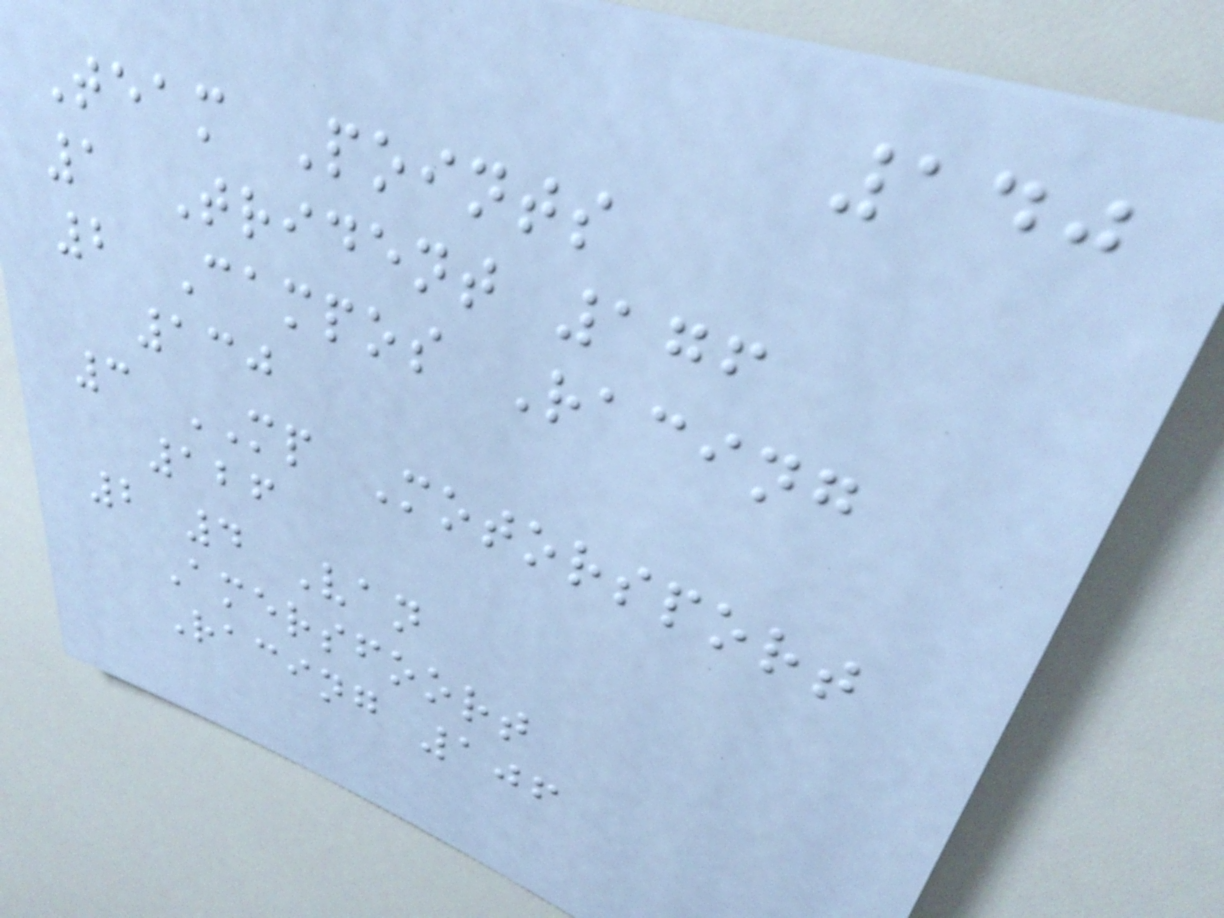140
Team Points
1 Trident 176
2 Campos Racing
130
3 MP Motorsport
126
2 4 Van
Amersfoort
Racing 106
